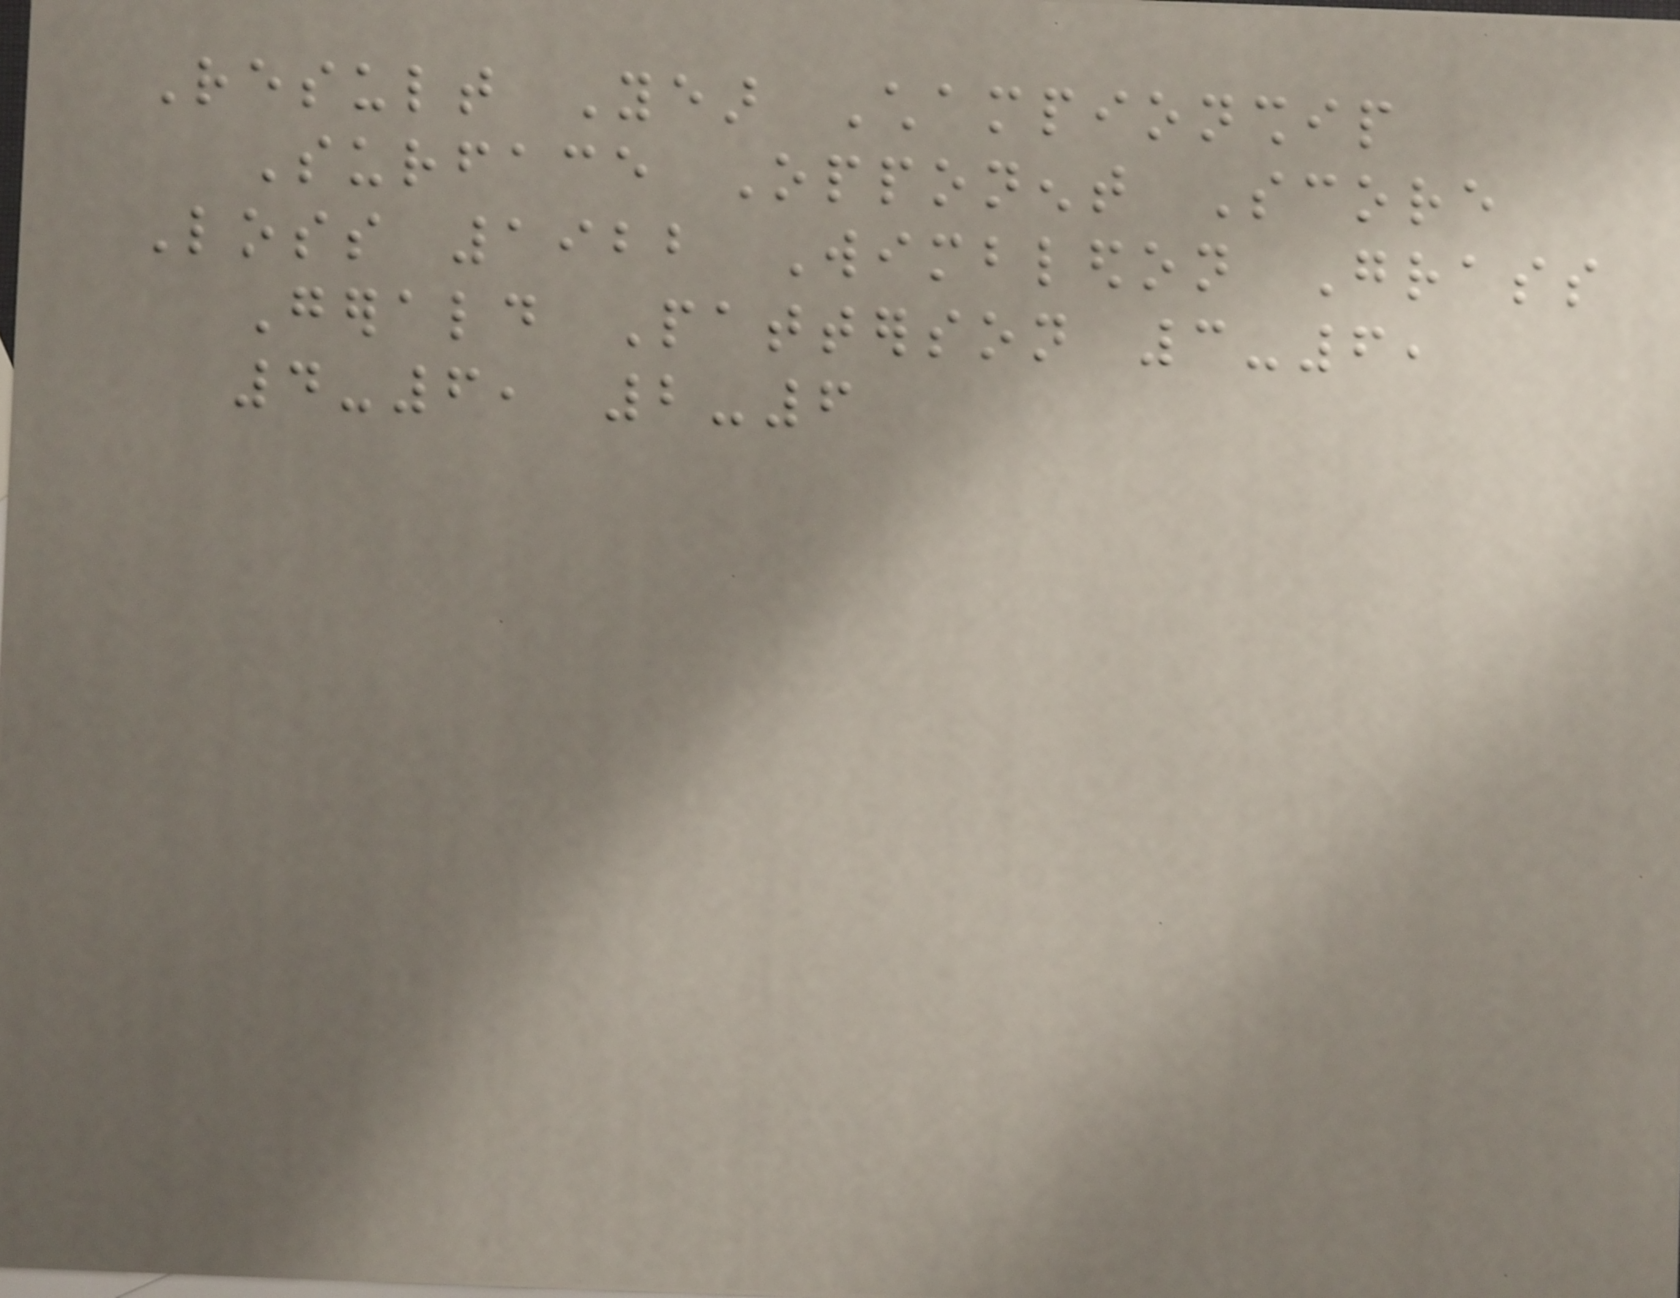Result Year Championship
Surface Opponent Score
Loss 1922 Wimbledon Grass
Gerald Patterson 3-6,
4-6, 2-6
